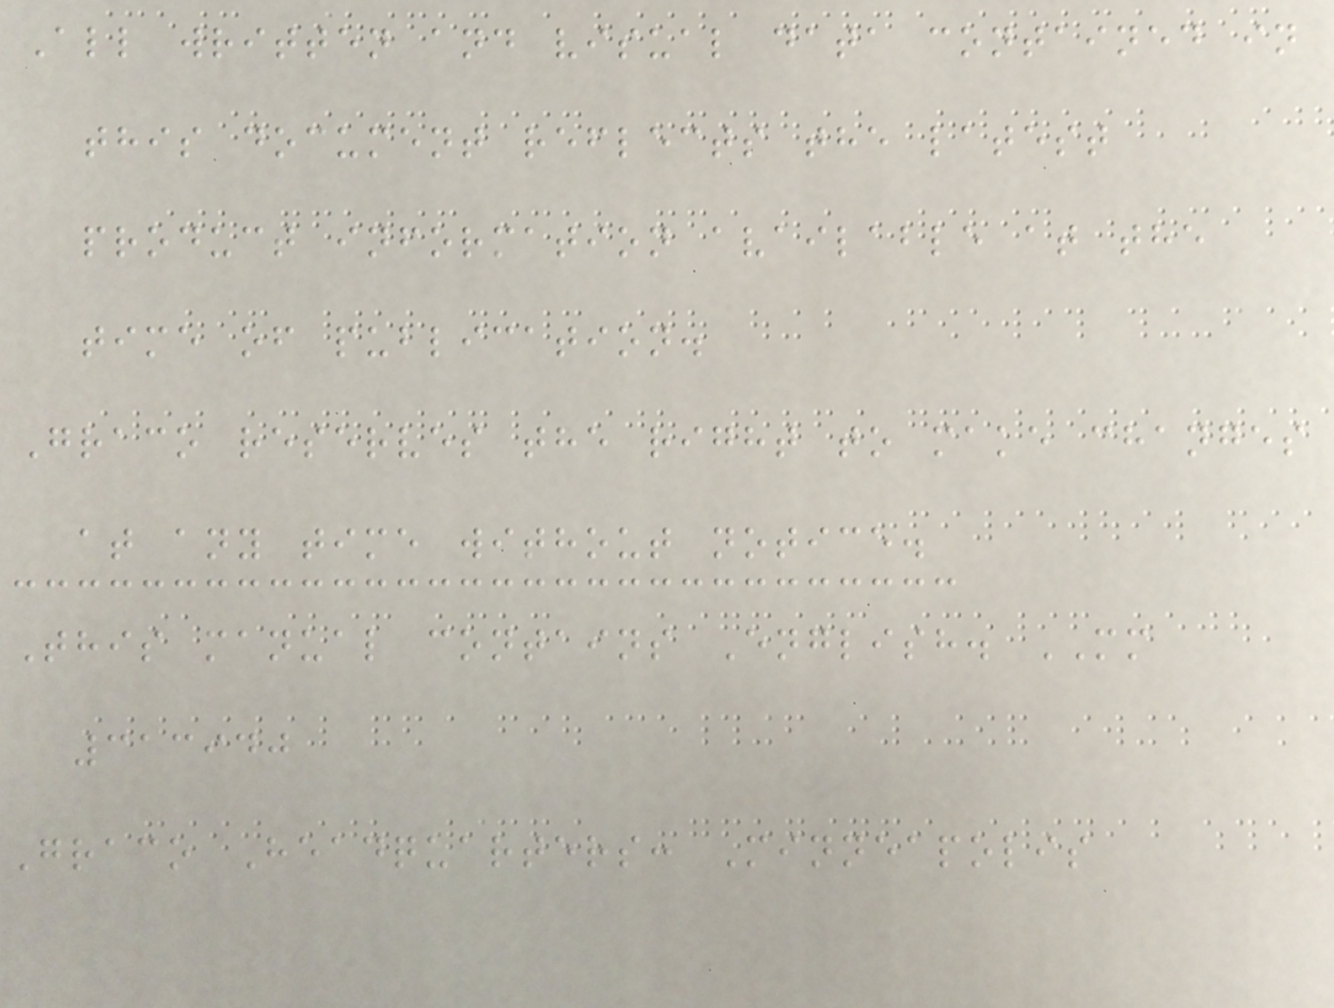All written and visual data contained in
this document reflects the latest
product information available at the
time of publication.
Graco reserves the right to make changes
at any time without notice.
This manual contains English. MM
313940
Graco Headquarters: Minneapolis
